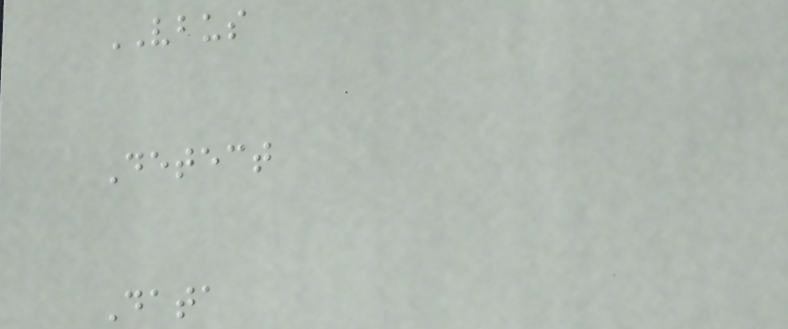VBUS
Detect
Data
